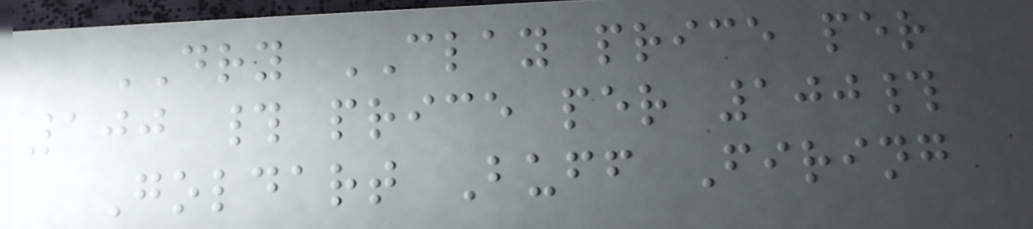DRY CLAY price per
100 # price per 100#
Goldart Buff Firing
